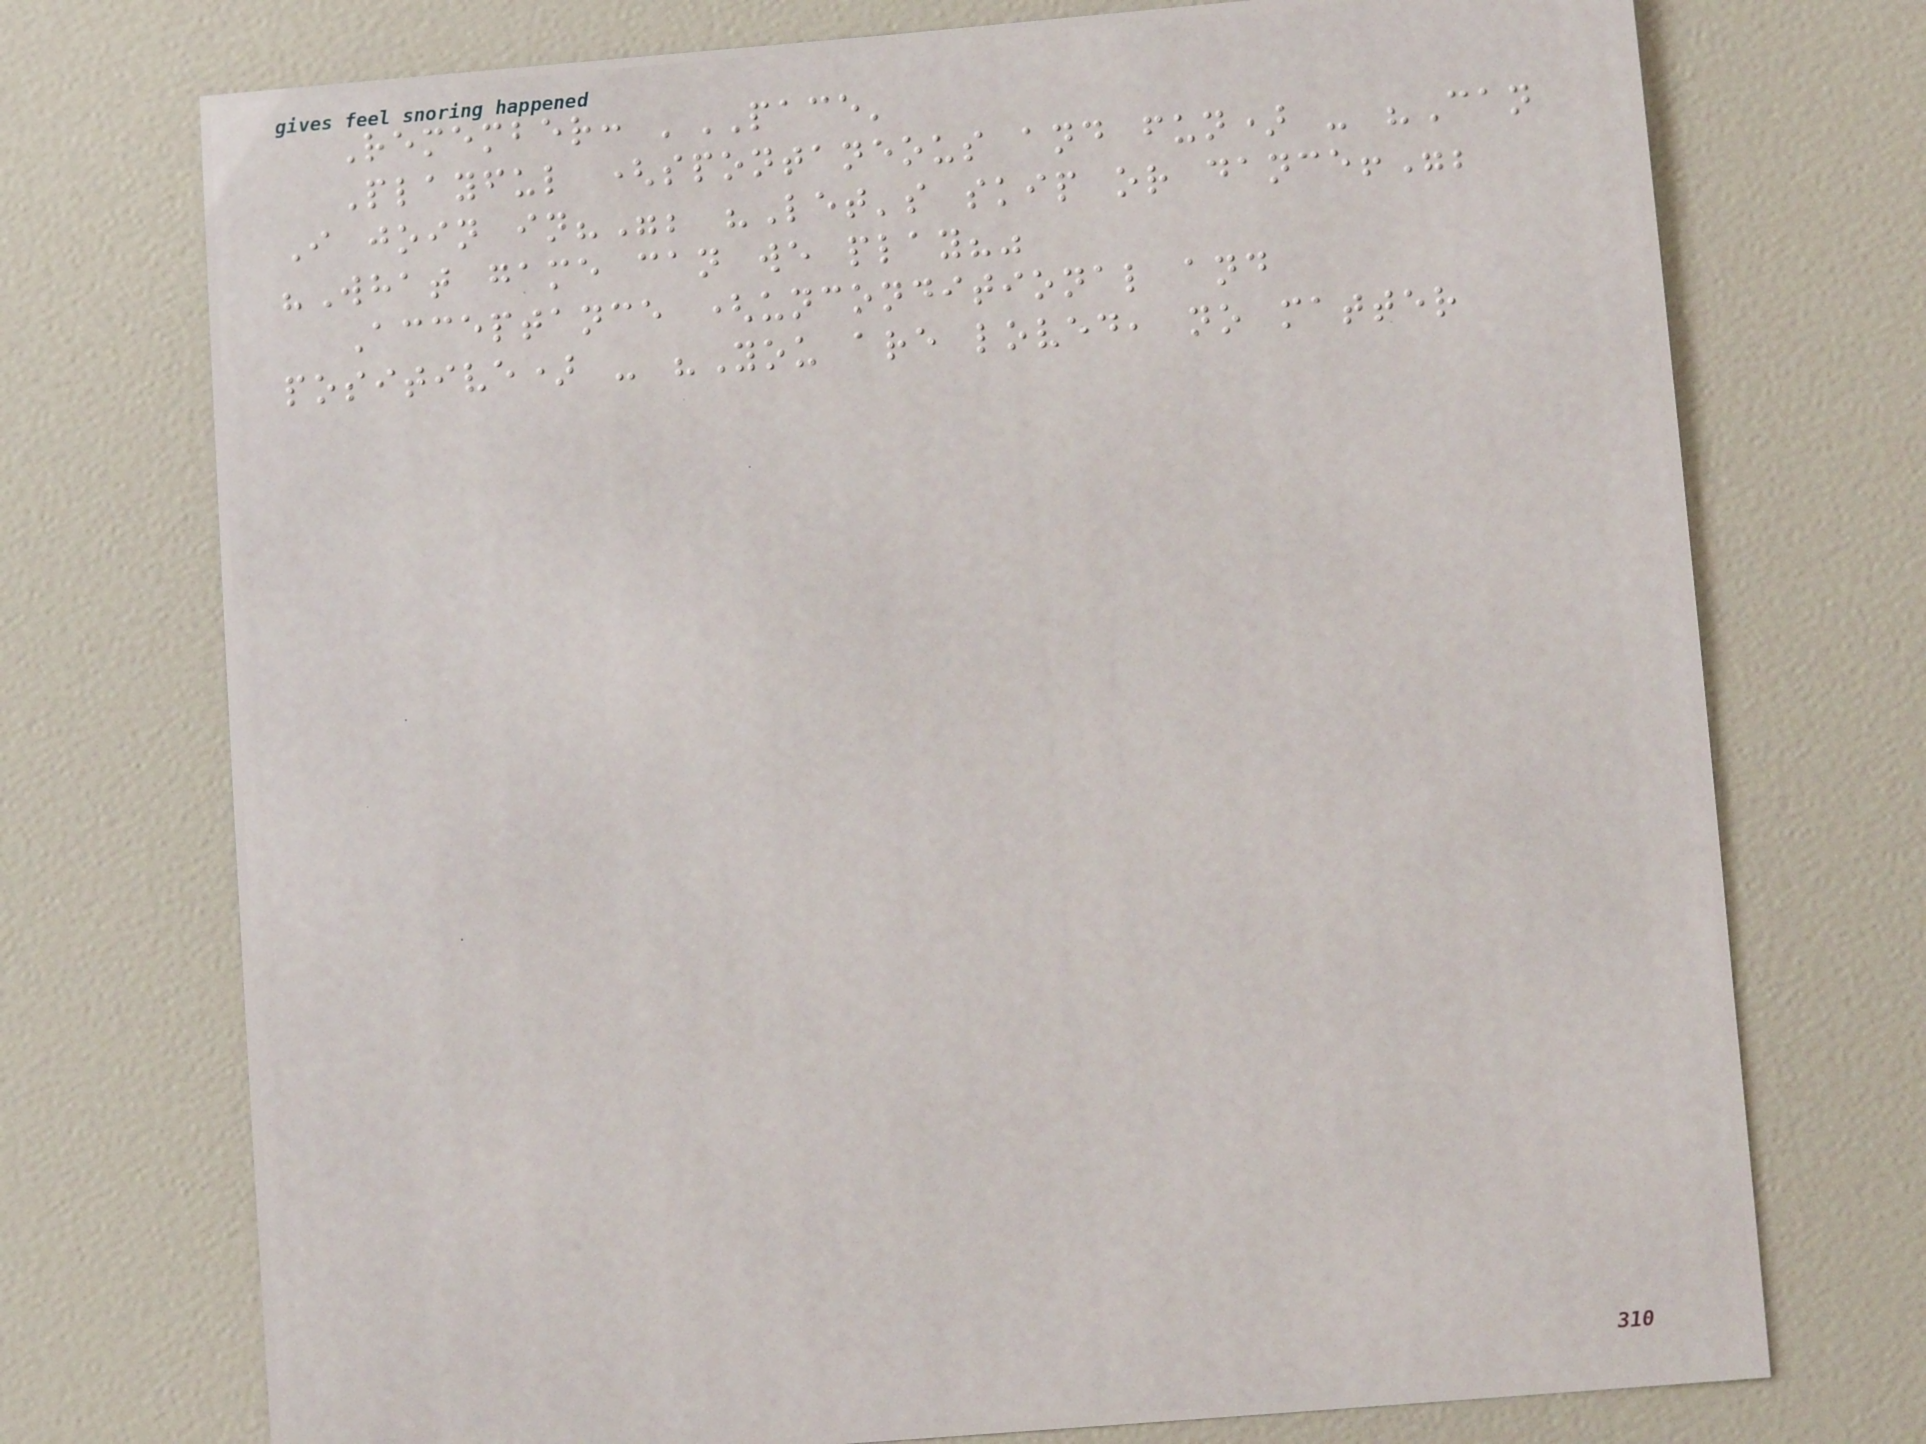Remember: 'PACE'
Playful (spontaneous and fun) - "Can
I join in?"; "Let's skip or dance!";
"What game can we play?"
Acceptance (unconditional and
positive) - "You are loved, no matter
